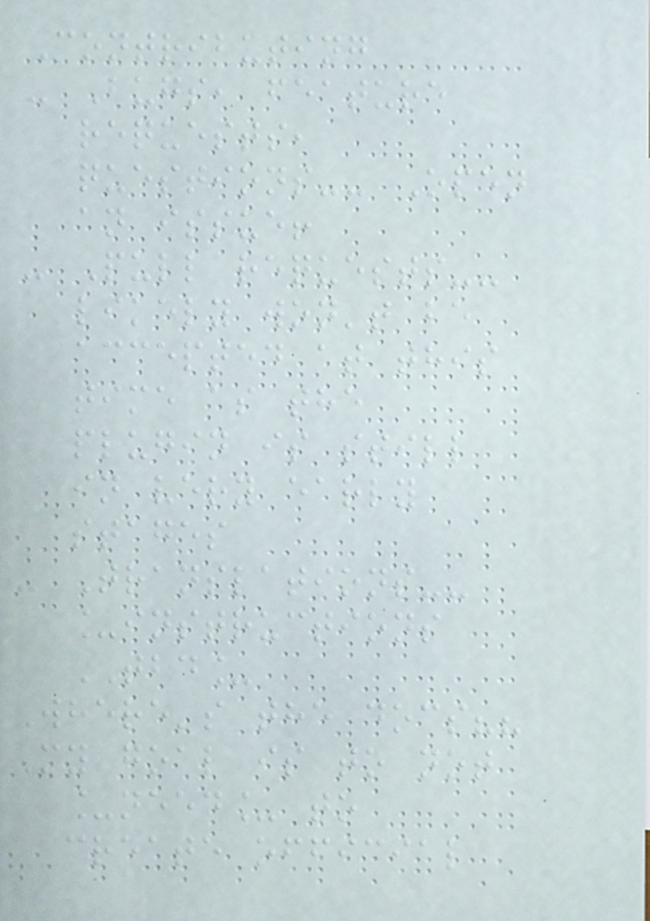Contributing
- Bugs, feature
requests,
questions-- Open
an issue!
- Pull requests--
likely won't be
accepted at this
time as the
plugin is still
in very early
stages
- Translations--
_instructions
TBD_
Where's the docs??
My goal is to not
_need_ to
create official
